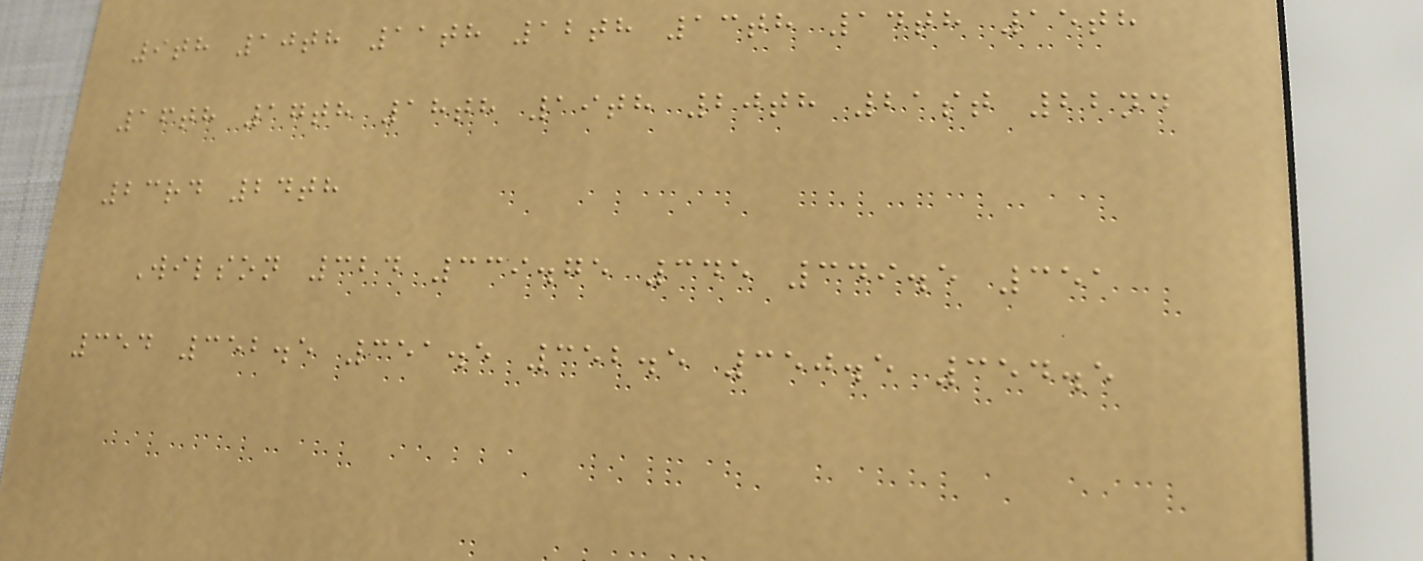9th 10th 11th 12th 13th 14th 15th
16th 17th 18th 19th 20th 21st 22nd
23rd 24th
Wilson 324 339.75 345 349.5 351
354 352.5 351.5 352.5 350.5 354.5
